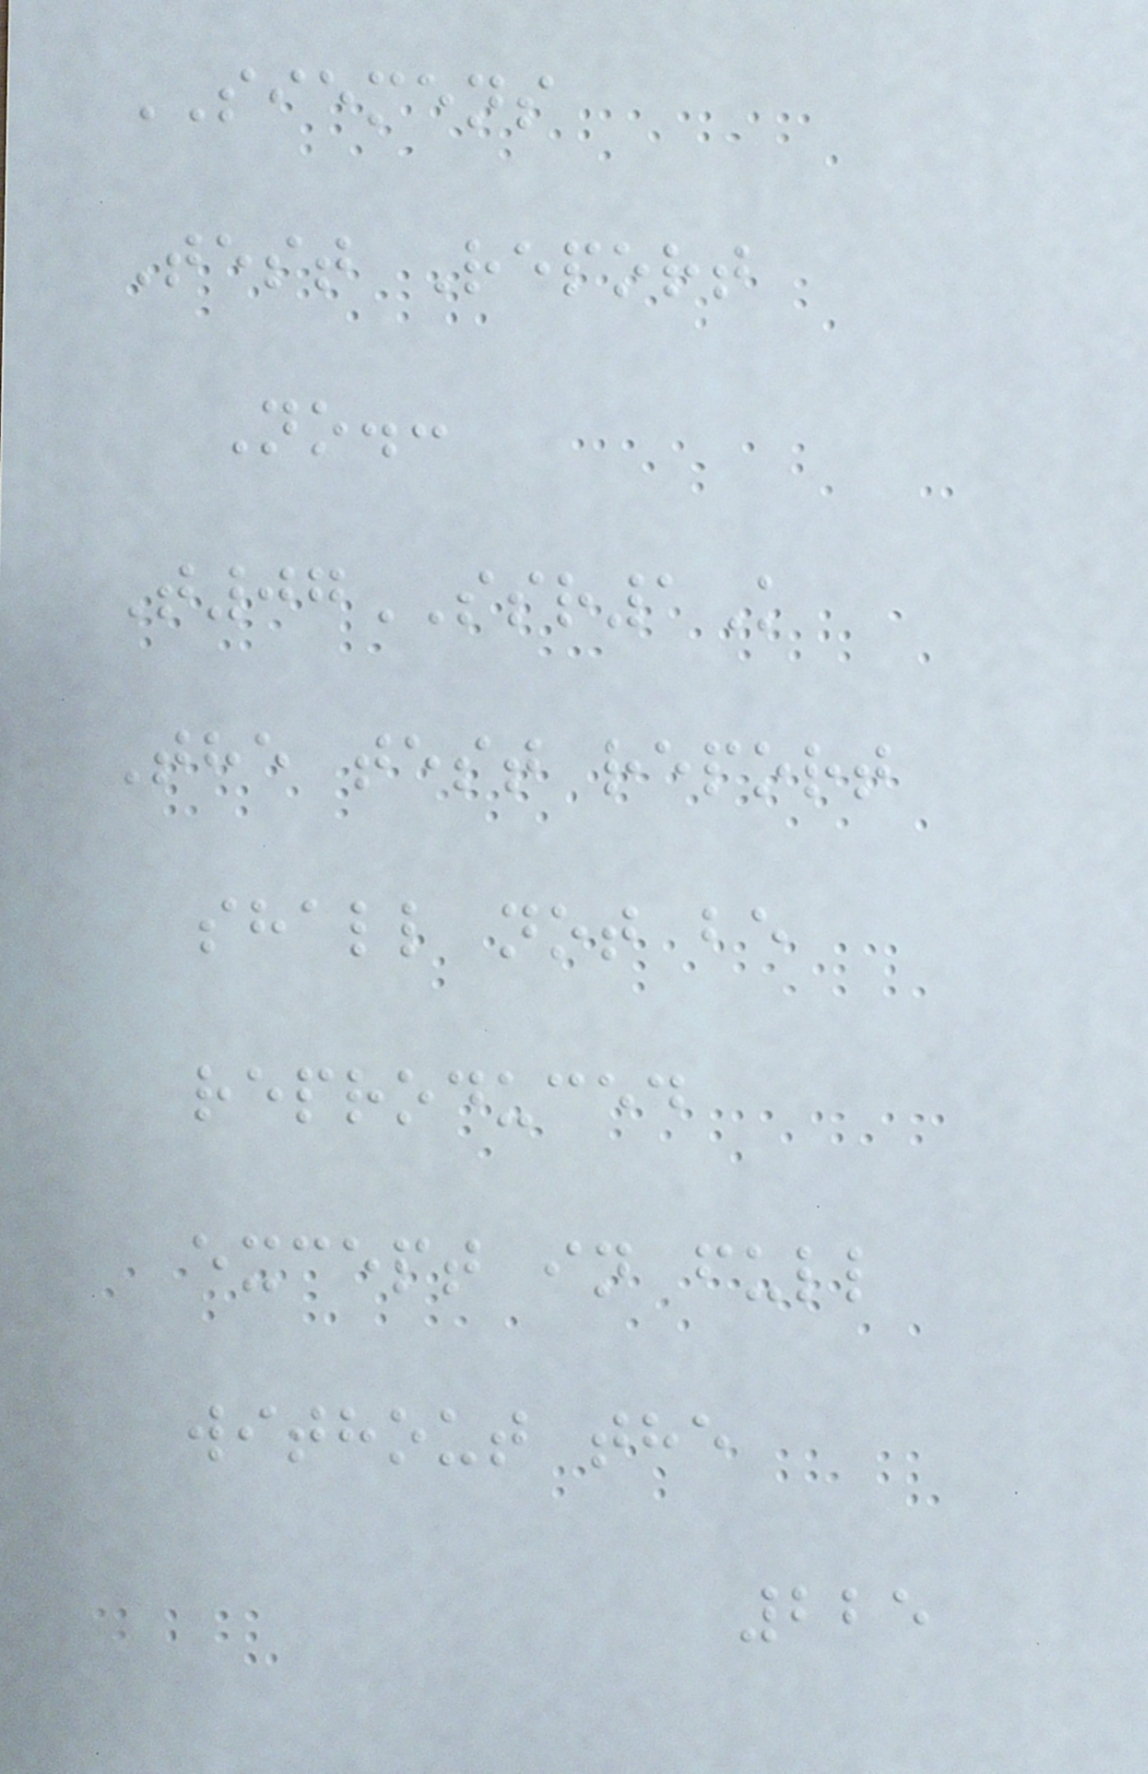SIEMENS
Test Report
No.:
T07SSR1K
The test report
shall not be
reproduced
except in full
without the
225
